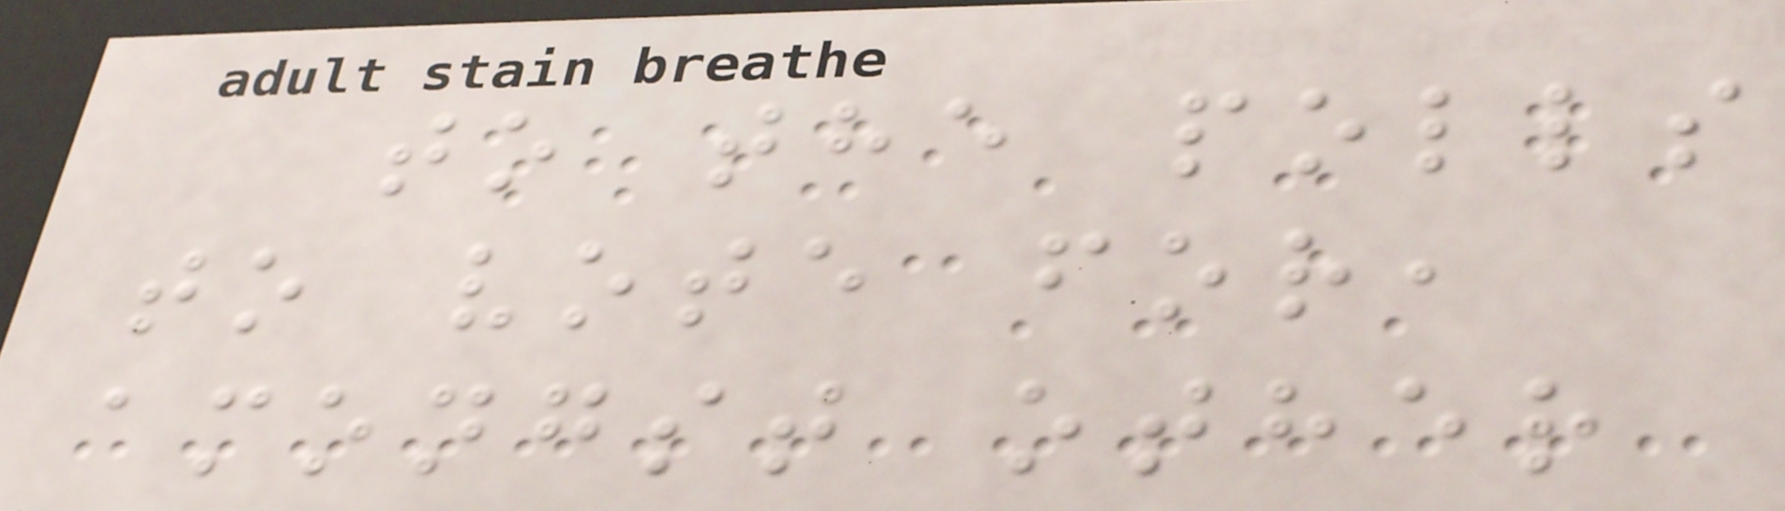to the polls
to vote for,
amongst other
